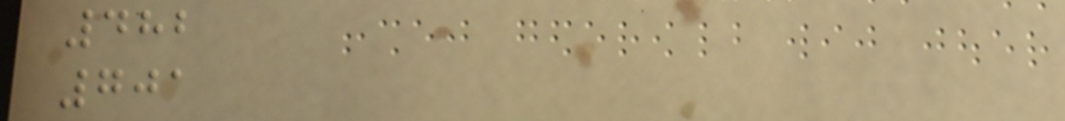482
701
